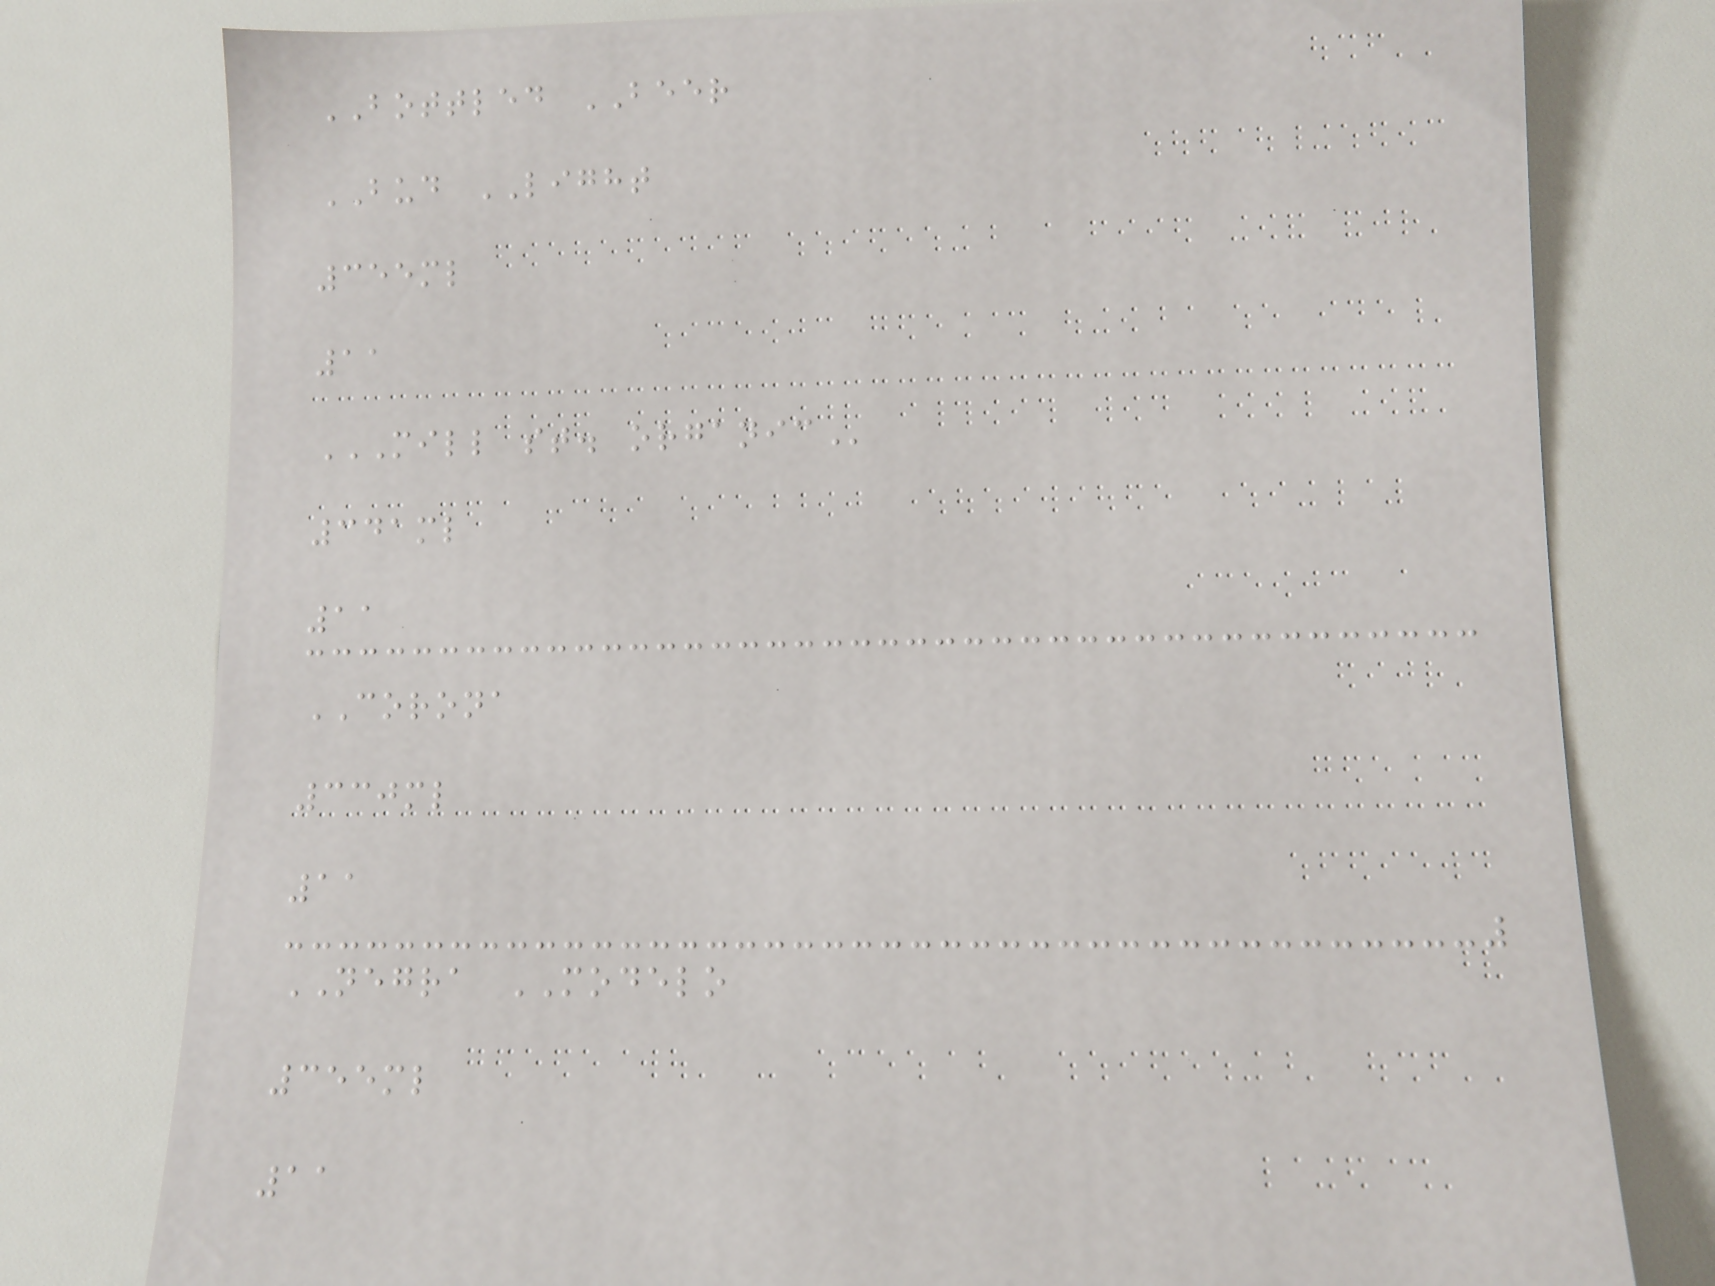BOTTLED BEER
BUD LIGHT
355ml
11
MILL ST. ORGANIC
341ml
11
CORONA
330ml
11
NEGRA MODELO
355ml
11
